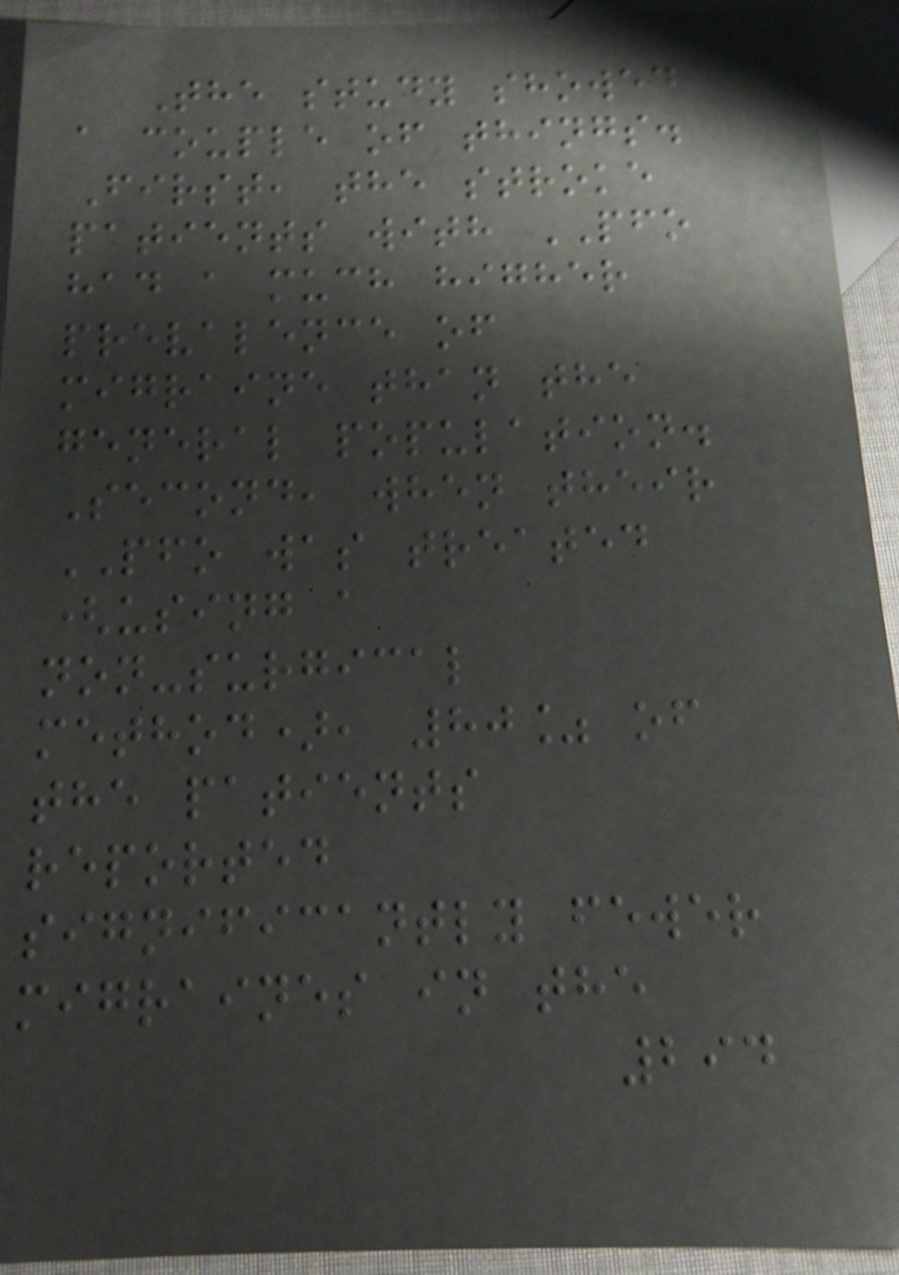The study showed
a couple of things.
First, the stroke
patients with PFO
had a much higher
prevalence of
migraine than the
general population.
Second, when their
PFO was treated
(using a
non-surgical
method), 80% of
the patients
reported
significantly fewer
migraines in the
294
